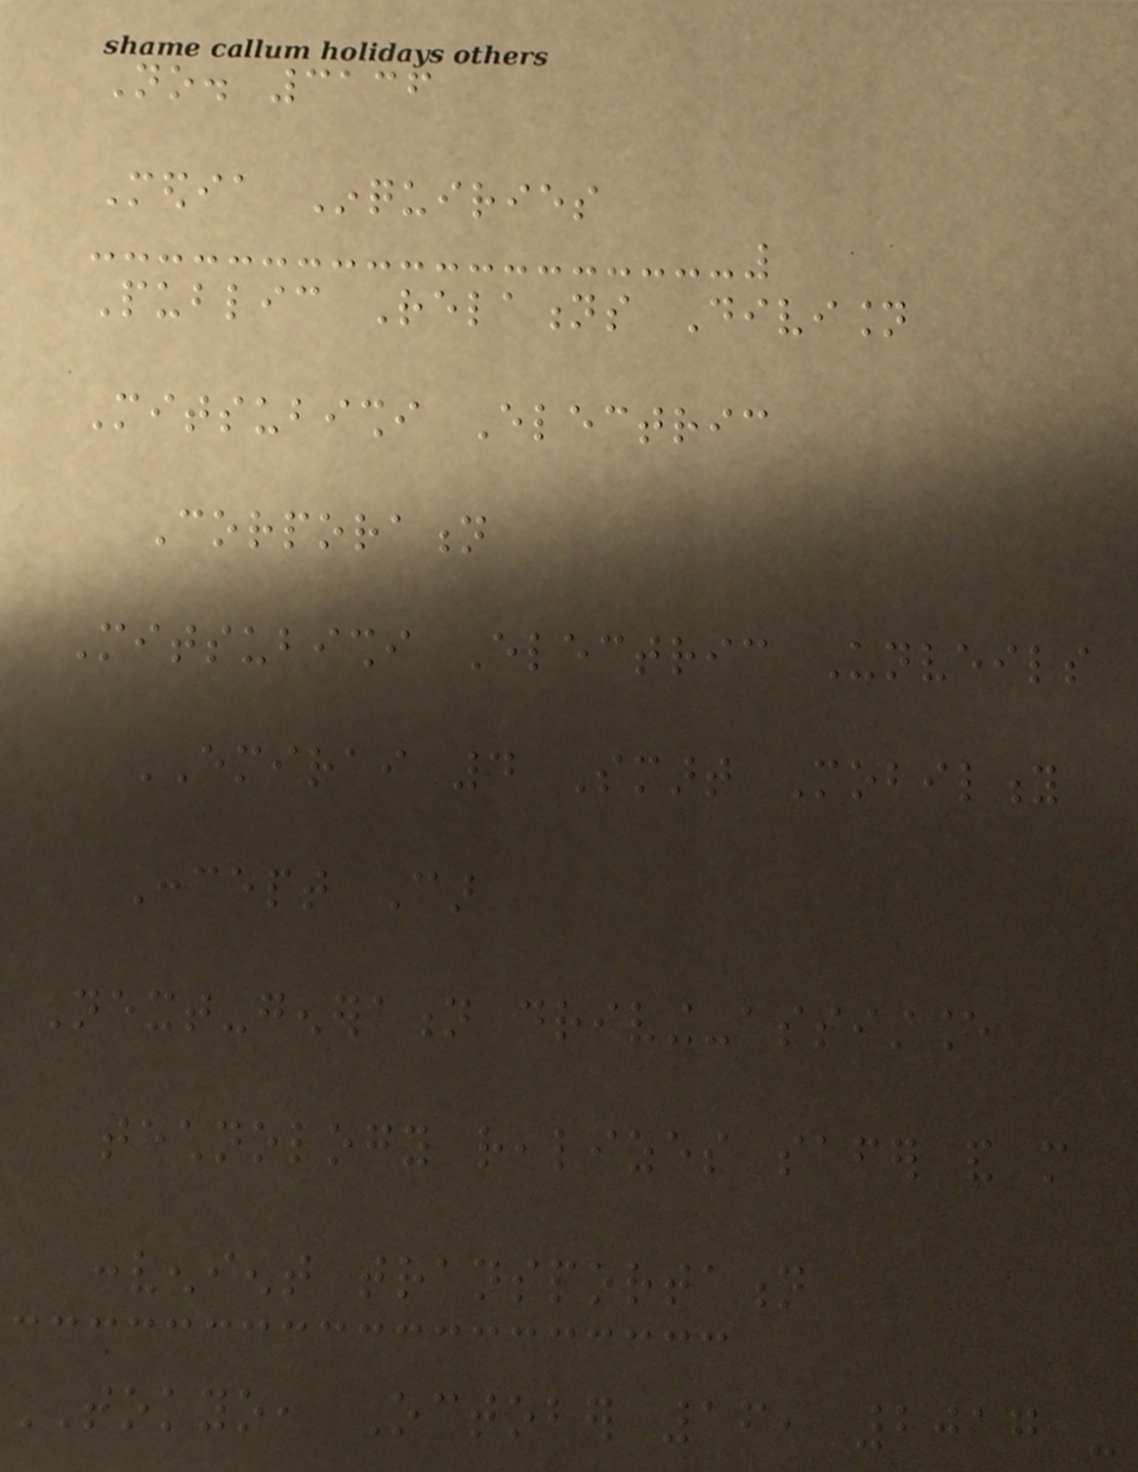No. 3136
Media Inquiries
Public Relations Division
Mitsubishi Electric
Corporation
Mitsubishi Electric Unveils
EMIRAI 4 Smart Mobility
Concept Car
Next-generation driving-assistance
technology realizes safer and more
convenient transportation
TOKYO, October 16, 2017 -
